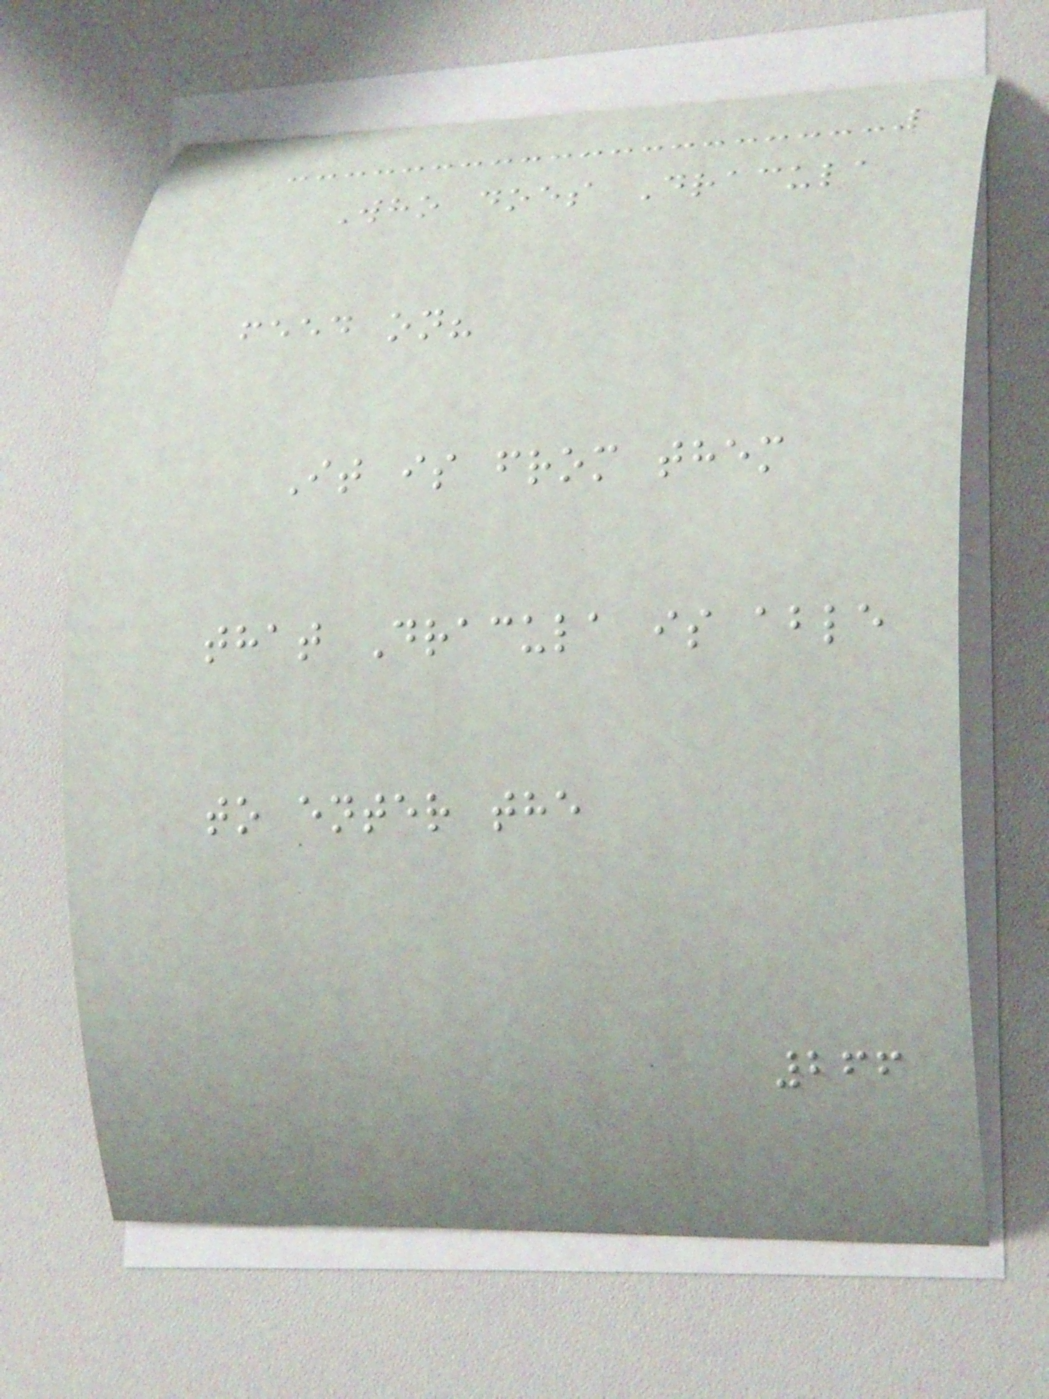Who does Dracula
feed on?
It is from them
that Dracula is able
to enter the
266
